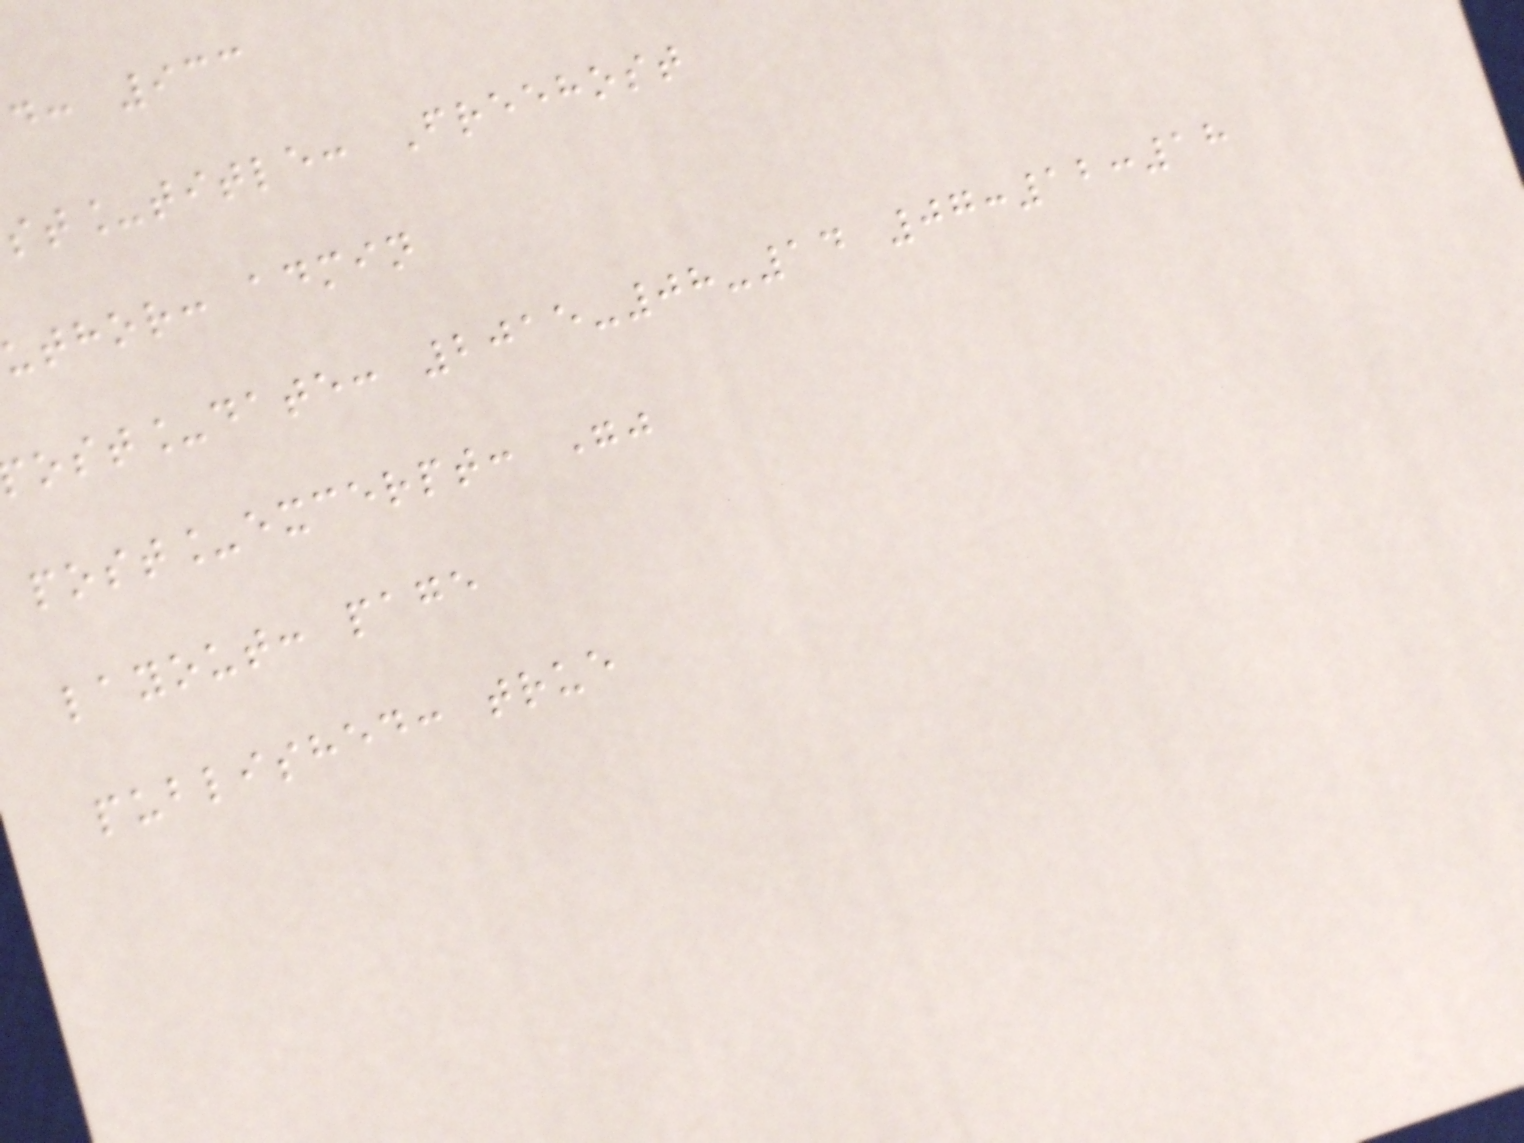d: 933
st_title: Freehost
uthor: admin
ost_date: 2015-08-14 07:12:18
post_excerpt: ""
layout: page
published: true
